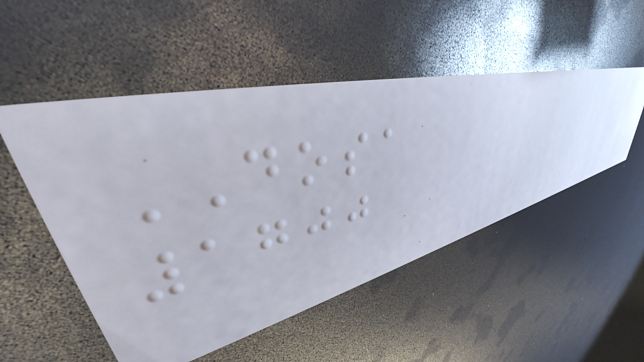DOSA
1700
